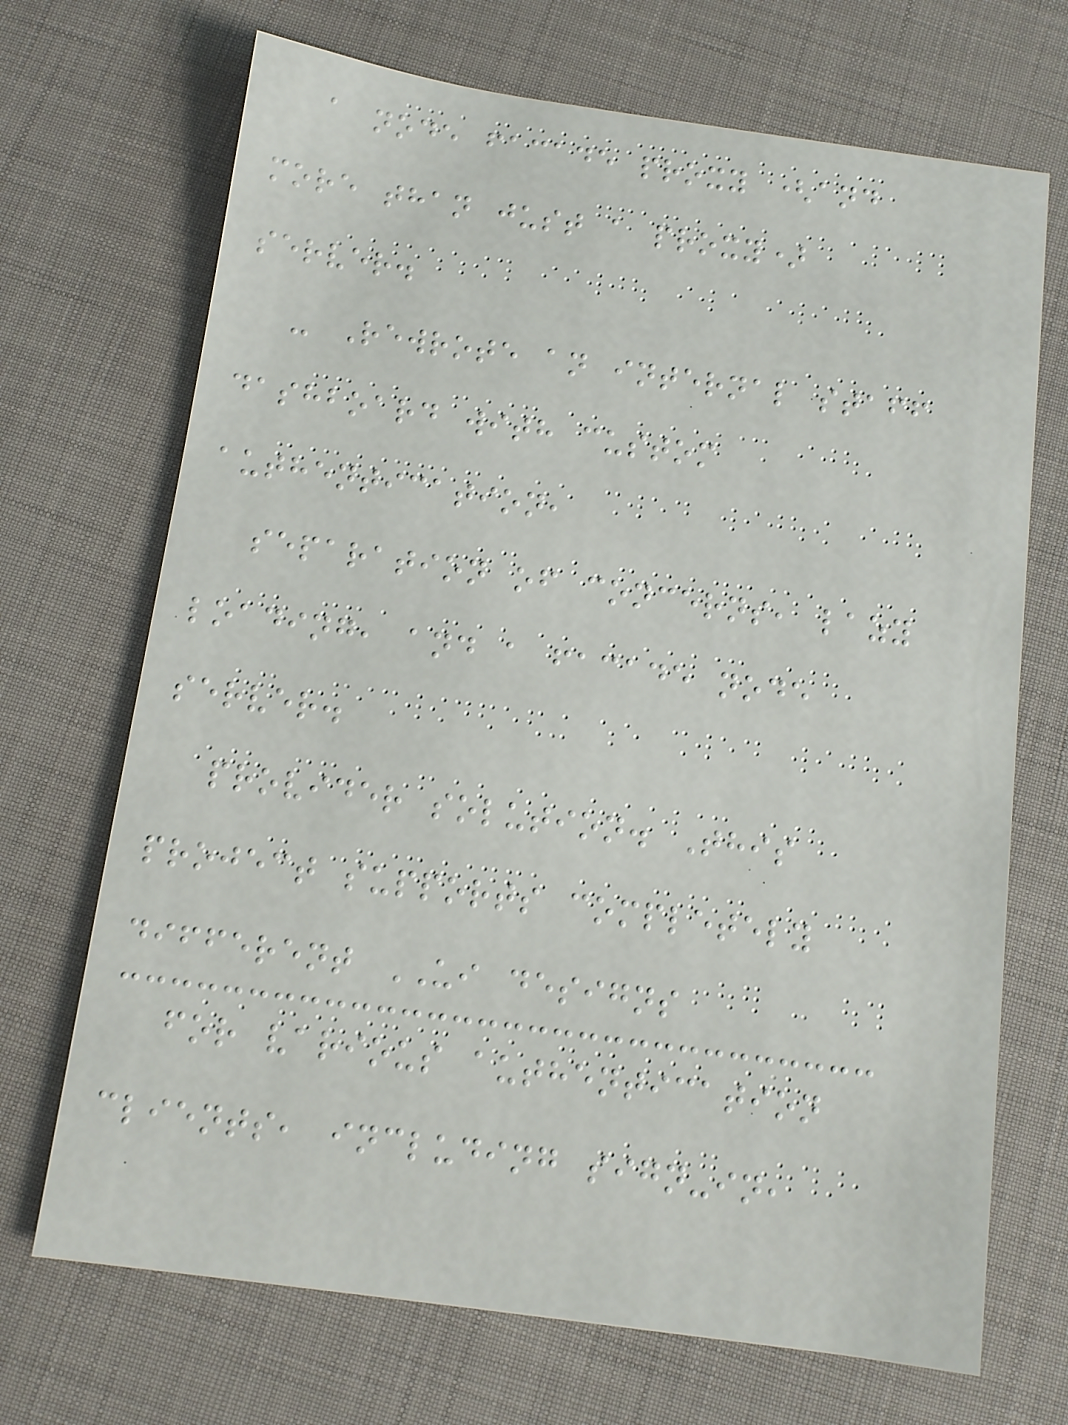a node facade proxy (and
more than just a proxy)
server.
- Rewrote an internal staff
dashboard with custom
authentication,
separation of concerns, lazy
loading, and a facade node
server.
provider solution. This
project supports completely
different UI designs
for various authentication
clients, including sign-in,
